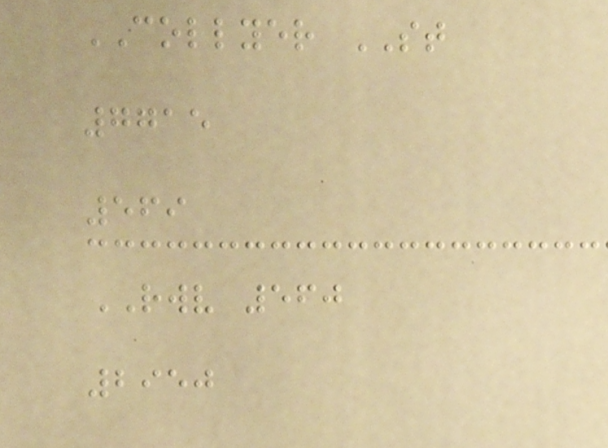COLLYER ST
7715
569
RWV 560
2950
